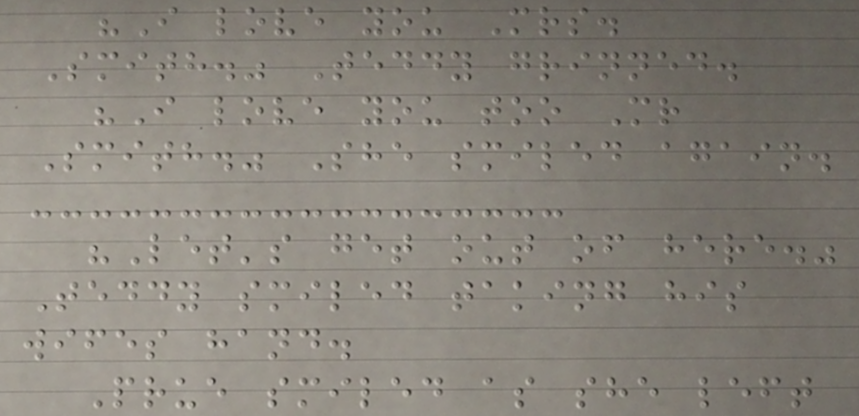"I love you Mrs.
Smith." Teddy grinned.
"I love you too Mr
Smith." She smiled again.
"Let's get out of here."
Teddy smiled taking his
wifes hand.
Prue smiled as she left
